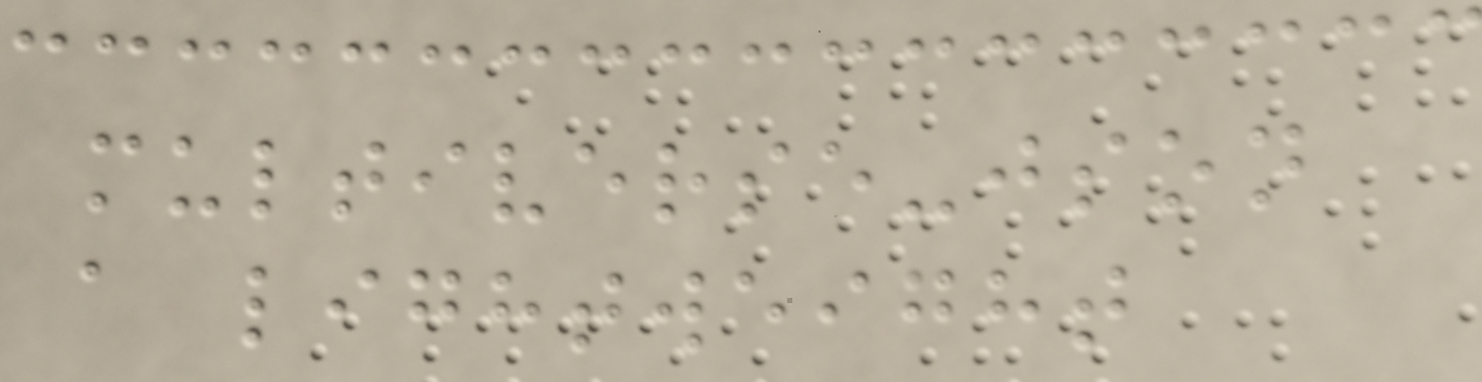multiverse-json
a lightweight
